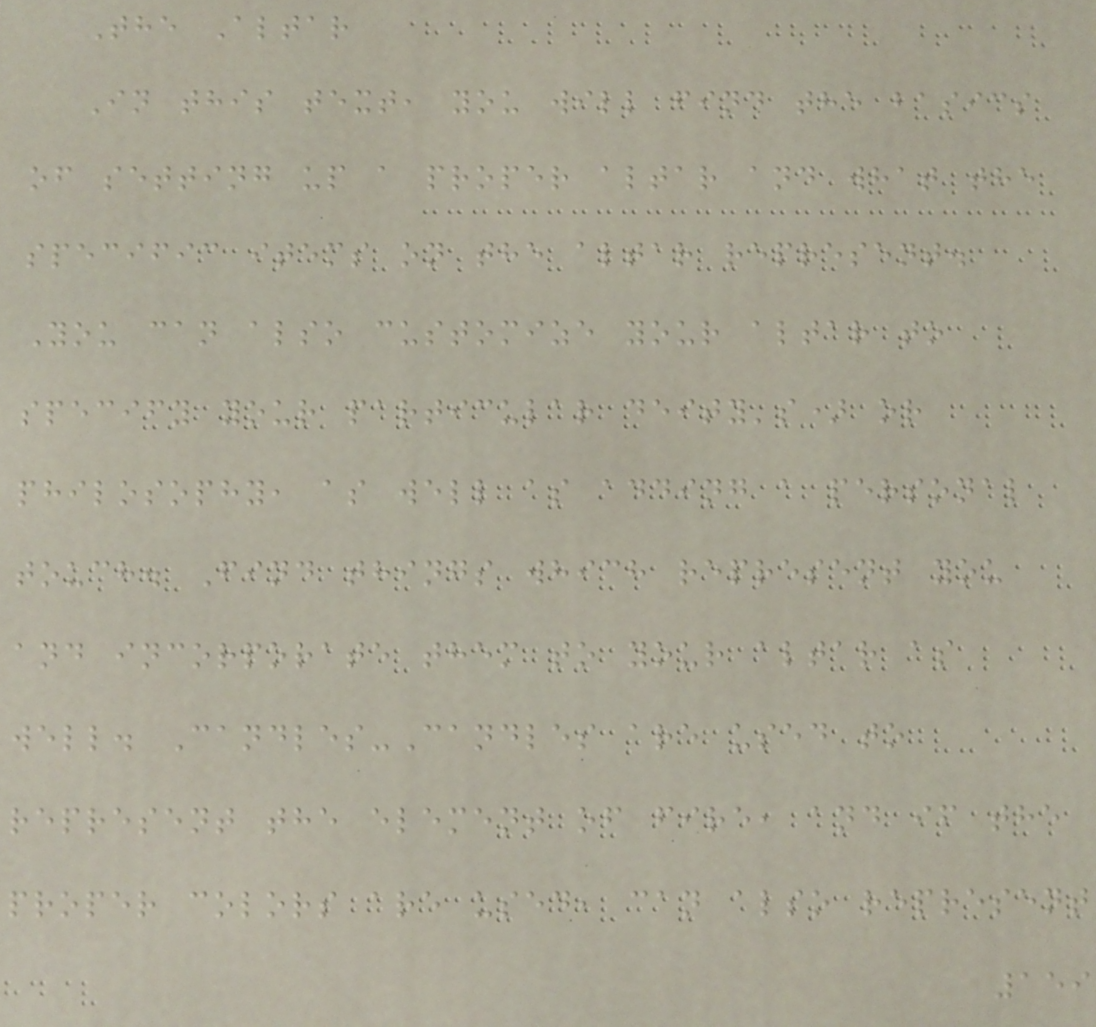The Altar
In this text, you will find the basics
of setting up a proper altar and what the
specific items on the altar represent.
You can also customize your altar to
specify your particular deity's) or
philosophy, as well as adding a personal
touch. Find things which represent you
and incorporate them to your altar as
well. Candles-Candles are used to
represent the element of fire, and if the
proper colors are used, can also represent
159
